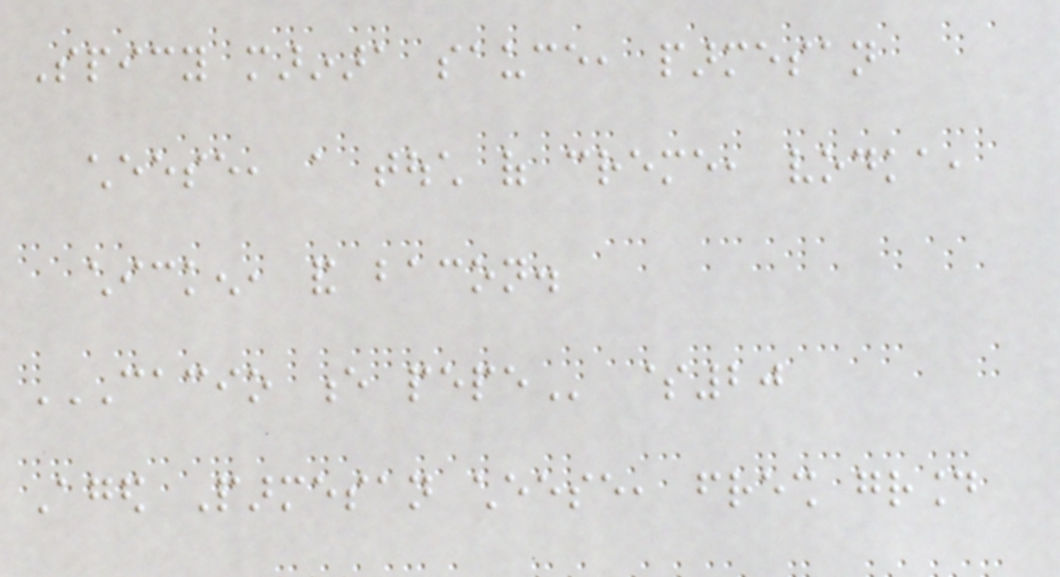Spicy marinara sauce, parmesan
cheese, a touch of creme, vodka,
chicken, and bacon.
CACIO E PEPE $20
Aged Parmesan cheese, fresh ground
